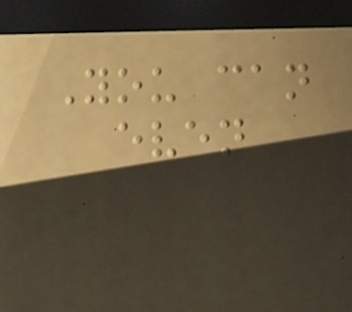You can
even
